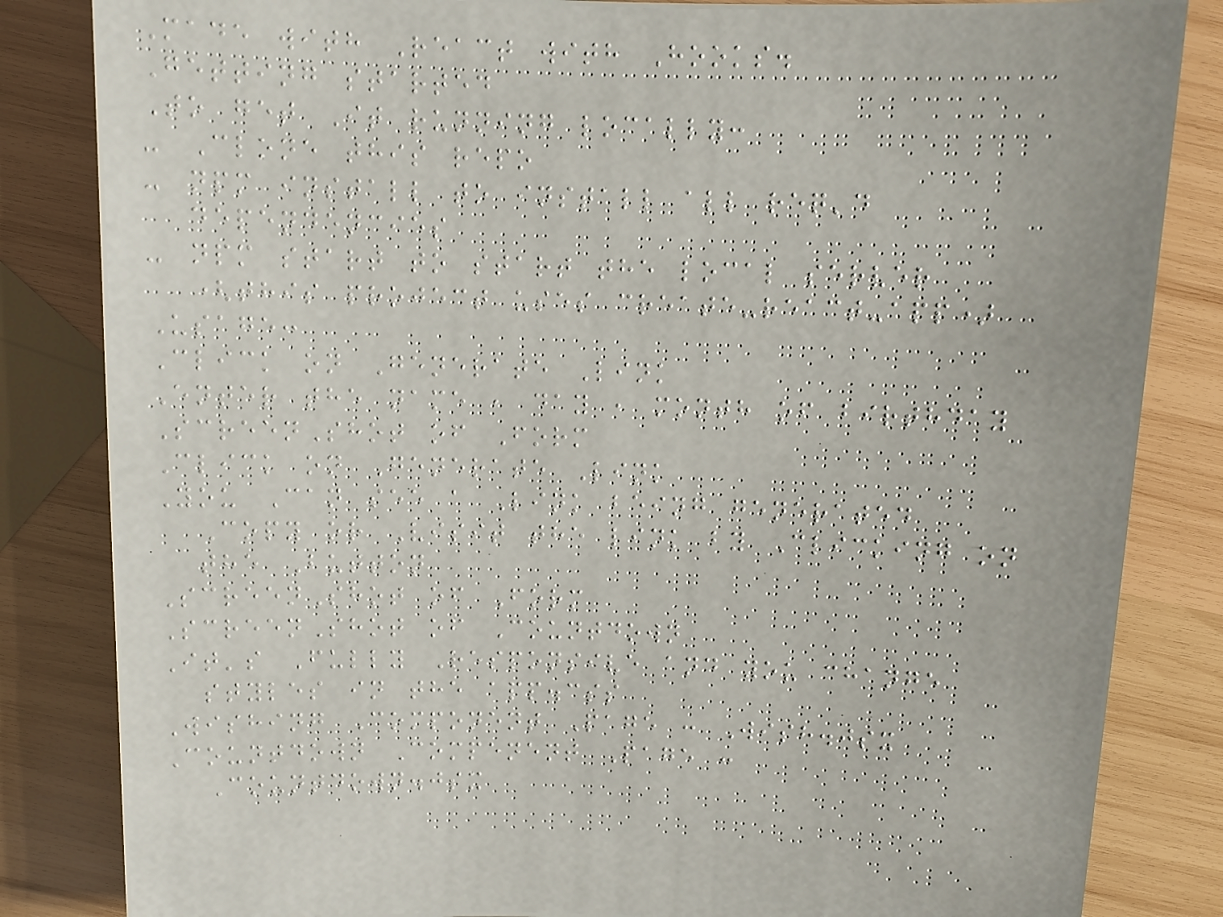Made with React with Hooks.
Getting started
To get It running locally:
- Clone this repo
- npm install to install all req'd
dependencies
- npm start to start the local server
(this project uses create-react-app)
Usage:
Click on Generate Link
Enter the name , day , month of birthday
ScreenShot of Form
Click on Generate Link
You Can see a Link being generated
Copy or Visit the link by Clicking on
the Button
ScreenShot of Form
ScreenShot of Countdown
It's Fully Responsive and you change
styles in the app.css
Wishing Component Page : Wish.jsx
Countdown Compenent Page :
Countdown.jsx
